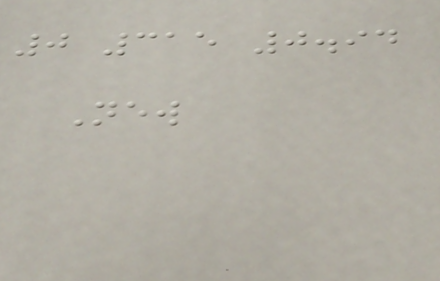0 315 0.94
New
